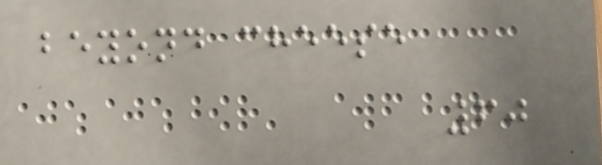beyond cheese
60
